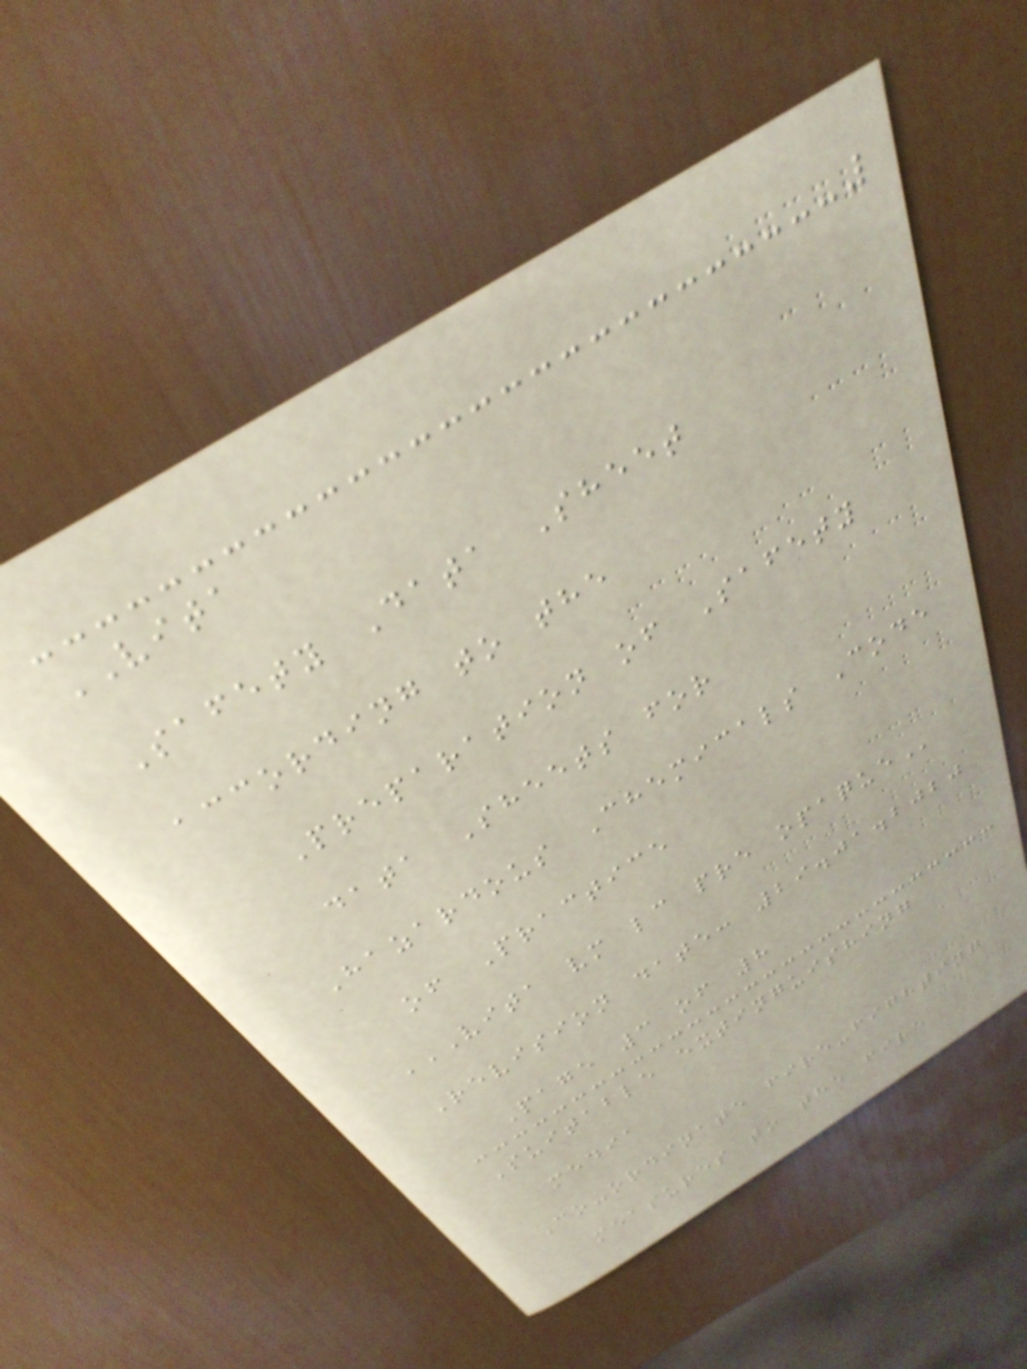VITA
Safety Data Sheet
according to the
Preparation of Safety
data Sheets for
Hazardous Chemicals Code
of Practice
VITA VM LC PRE OPAQUE
Revision date: 29.01.2020
Page 3 of 8
Suitable extinguishing
media
Co-ordinate fire-fighting
measures to the fire
